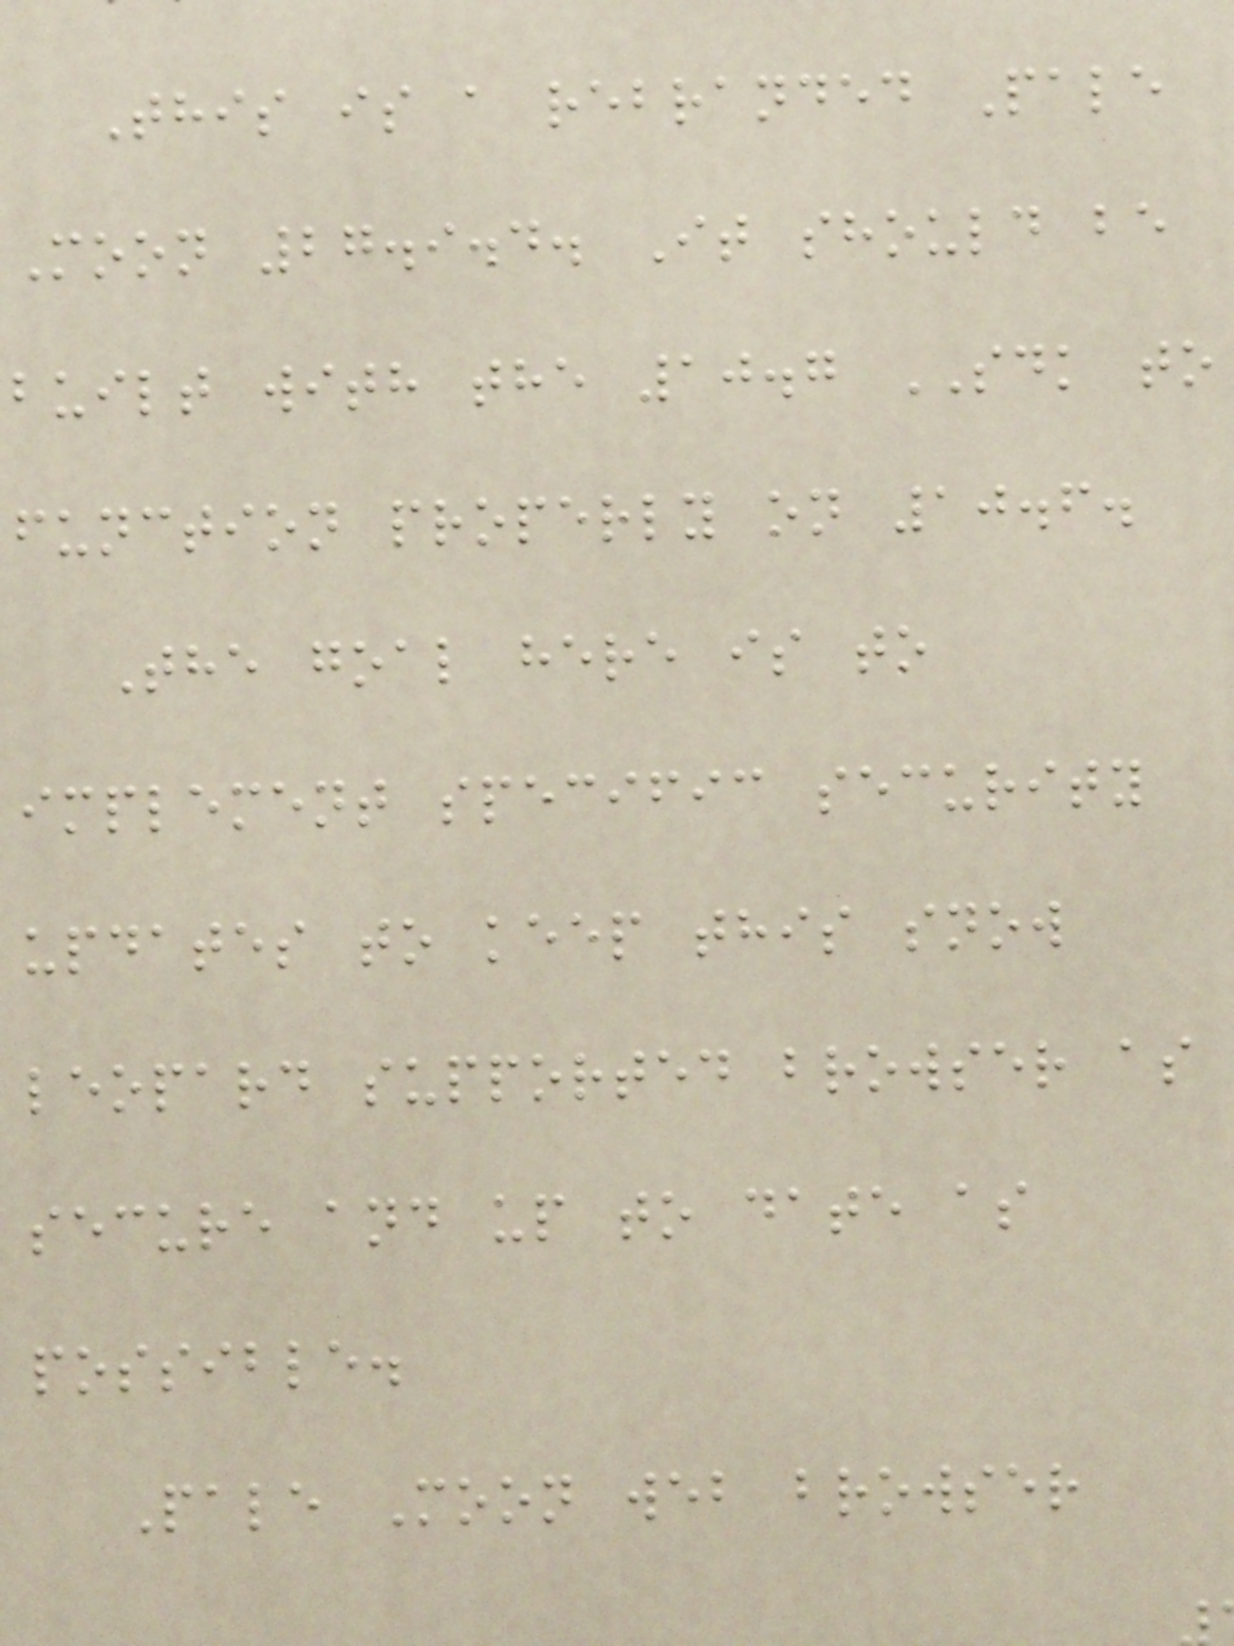This is a rebranded Pale
Moon 27.9.4. It should be
built with the 10.7 SDK to
function properly on 10.6.
The goal here is to
implement specific security
updates to keep this snow
leopard supported browser as
secure and up to date as
possible.
Pale Moon web browser
